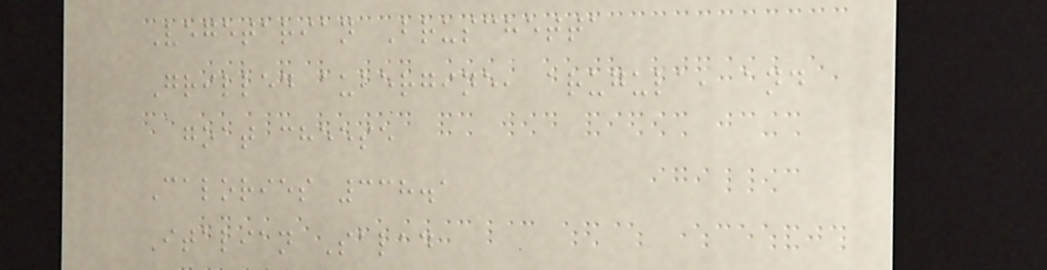Vegetarian Bruschetta
Grilled aubergine, arugula, and
goat cheese
Calories 338.1
Italian Salad
